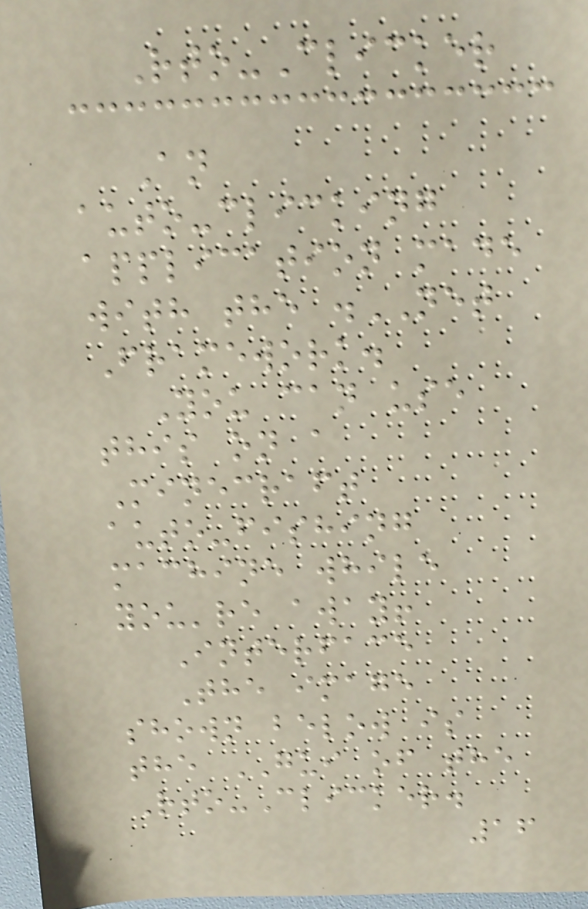Rto-Clicker
An
auto-clicking
application made
with the .NET
Framework.
You can use
this on a
Minecraft
auto-fishing
machine while
you're away!
Interface
The image
shown below is
the GUI of the
Rto-Clicker.
16
